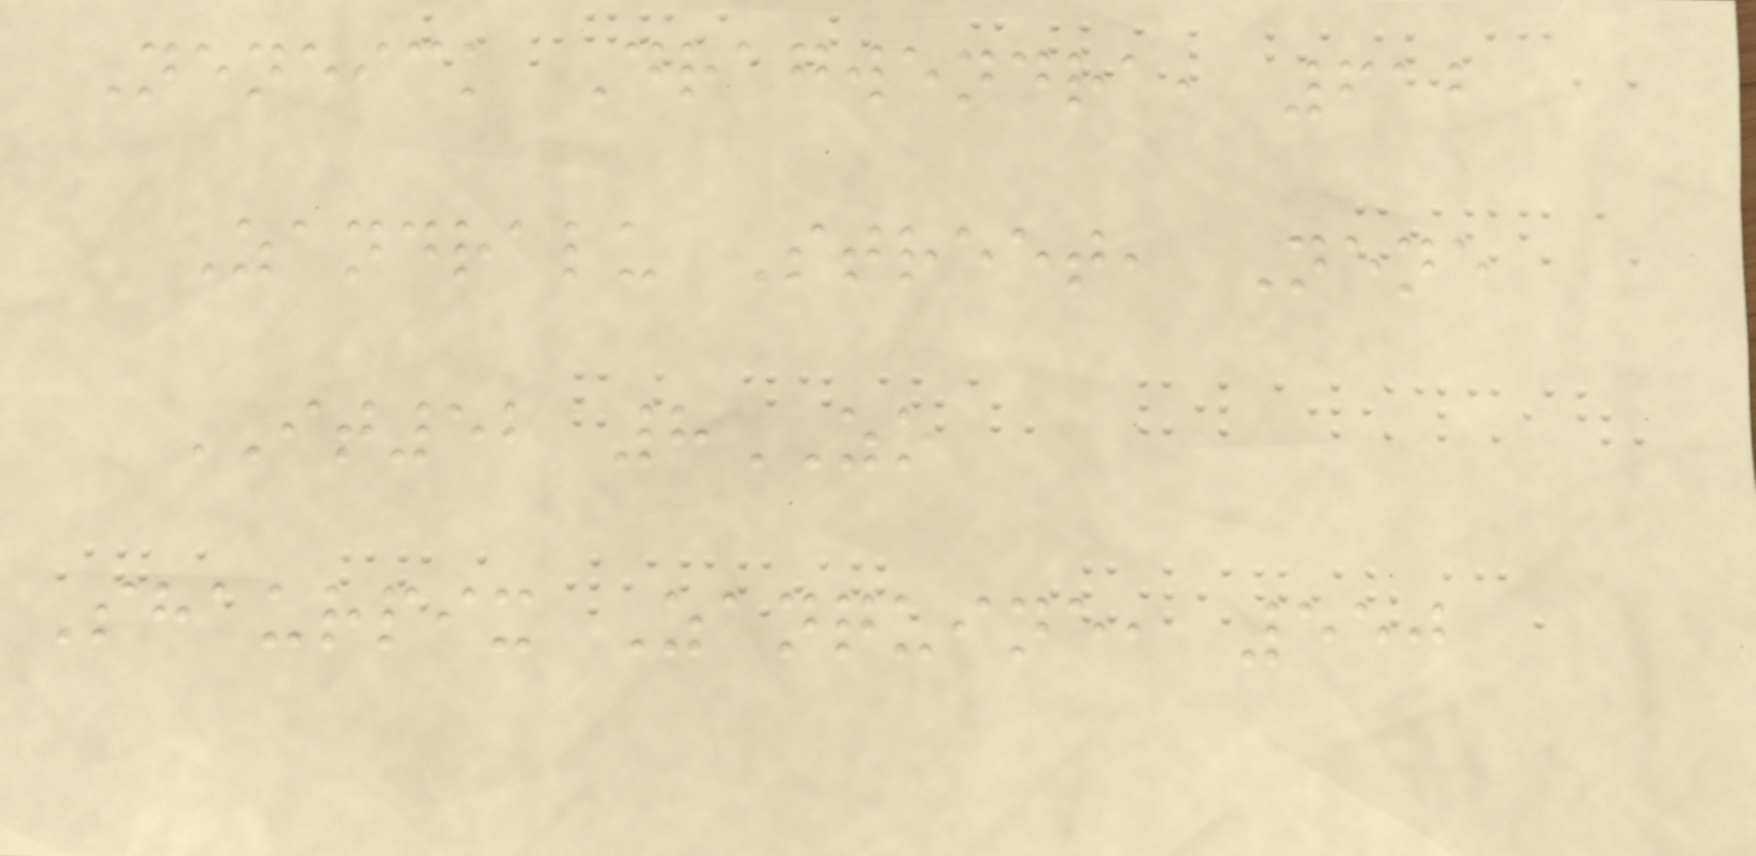Neneick Dragwendra, 612
Zandralu Street, Nene
IT52 8ZO
Shaurpix Zanquine, 550
